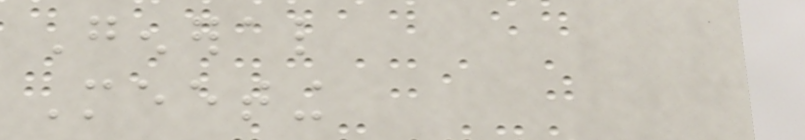General
Meeting
